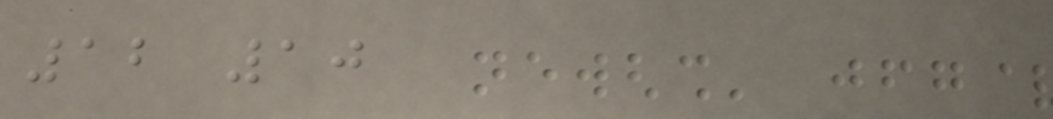12 10
